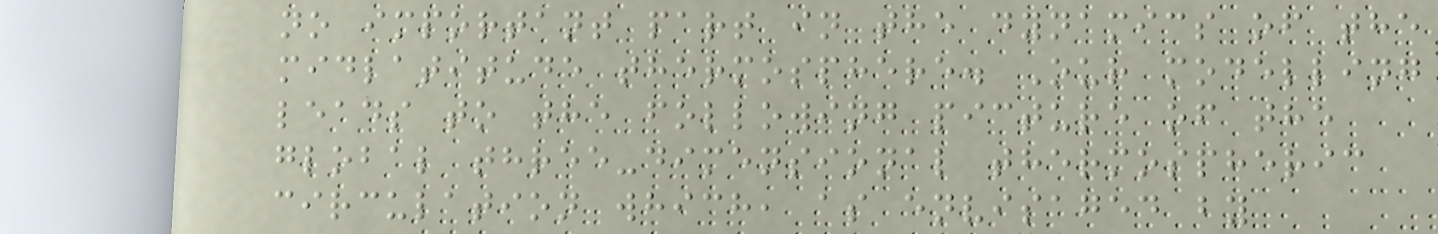no important part in the dynamics of the
midlatitude thermosphere. Our modelling
leads to the following picture of the
global three-dimensional thermospheric
circulation which, as envisaged by
